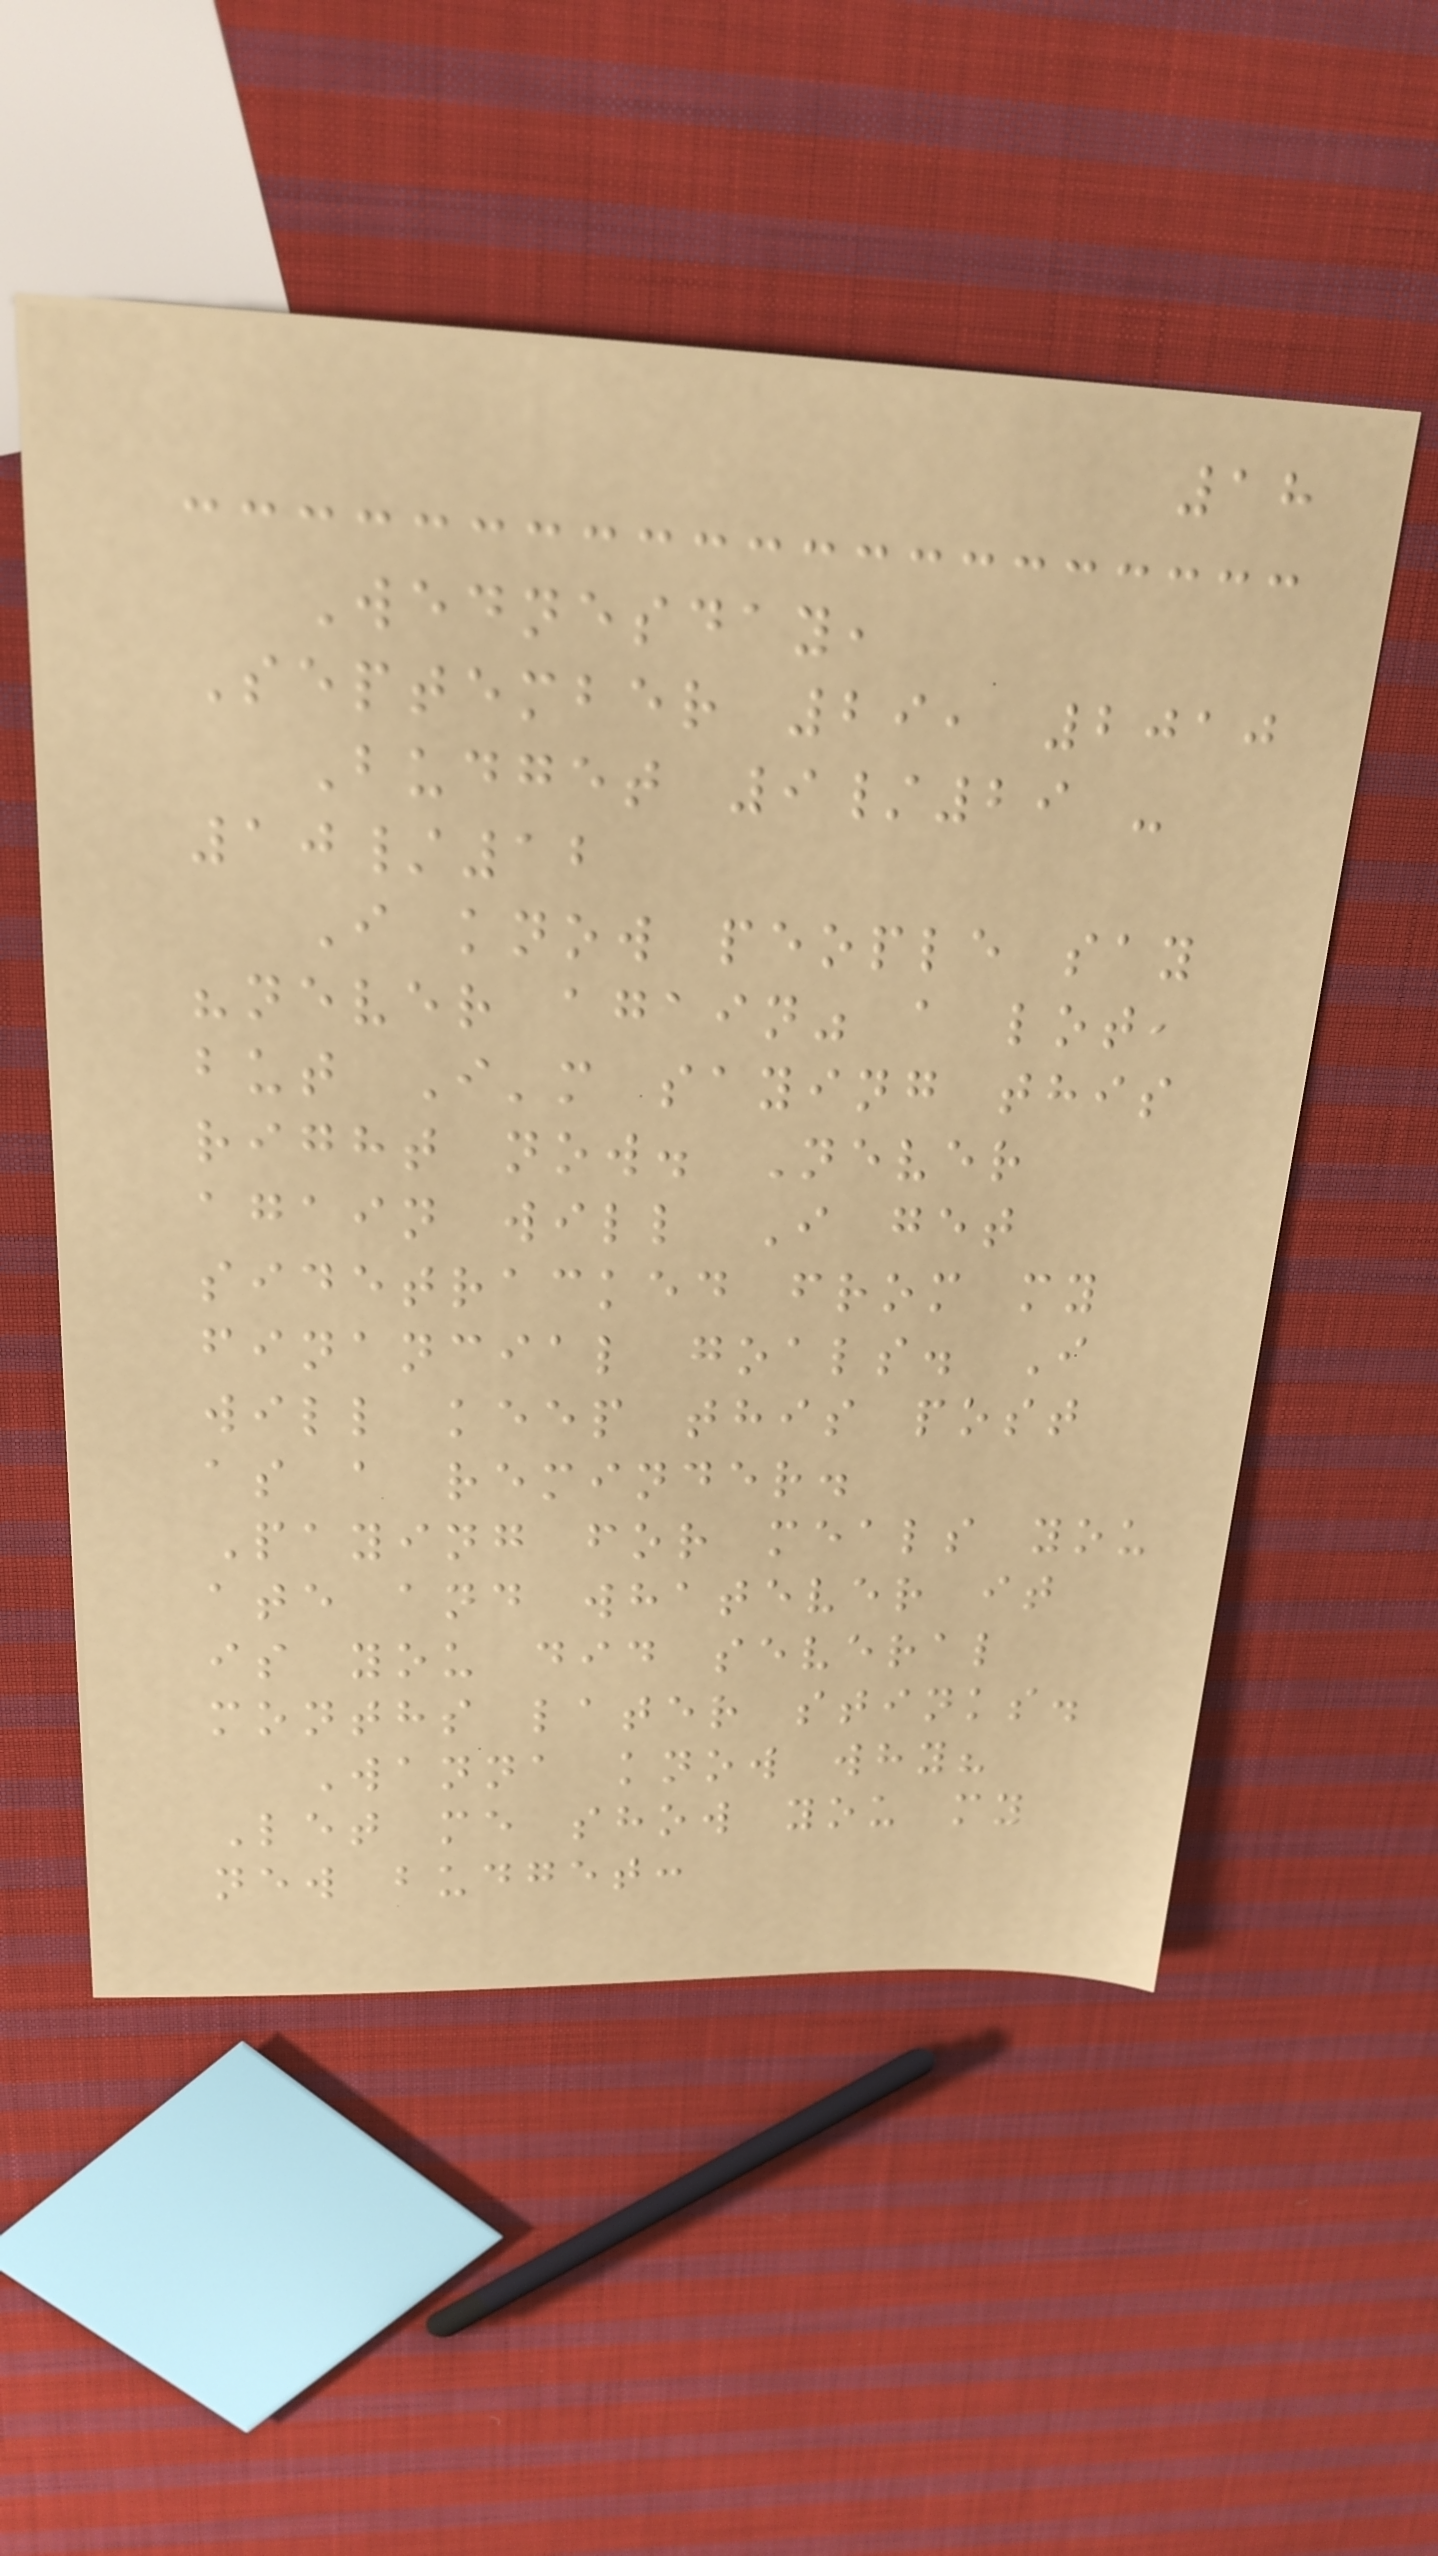18
Wednesday,
September 29, 2010
Budget 9/29 -
10/12
I know people say
"never again" a lot,
but I'm saying this
right now. Never
again will I get
sidetracked from my
financial goals. I
will keep this post
as a reminder.
Paying for meals you
ate and whatever it
is you did several
months later stinks.
Wanna know why?
Let me show you my
new budget:
